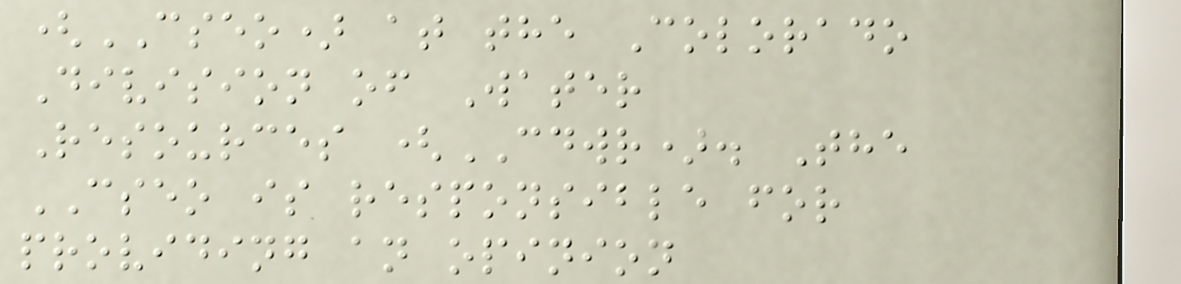(CSEO) at the Colorado
Division of Water
Resources (CDWR). The
CSEO is responsible for
providing an opinion
